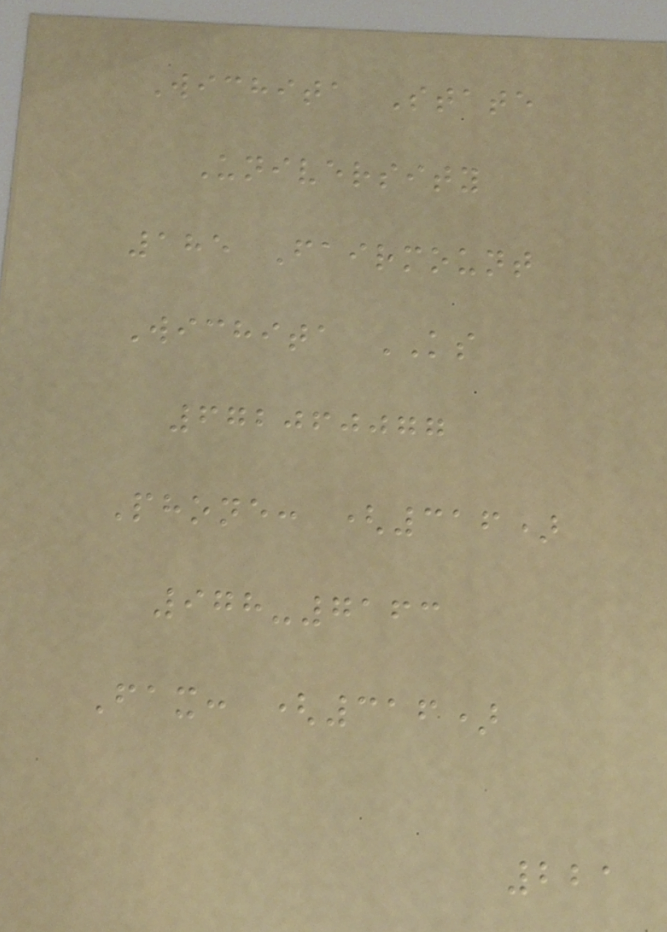Wichita State
University
185 Fairmount
Wichita KS
672060077
Phone: (316)
978-7163
Fax: (316)
221
